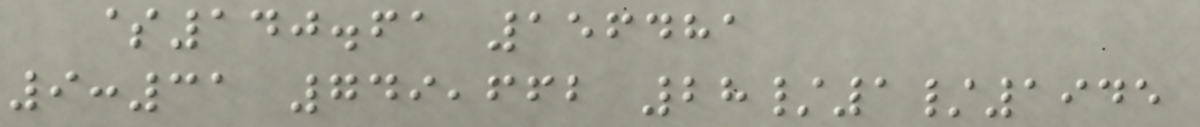$140.61 156481
9:31 749,662 28/1/1945
